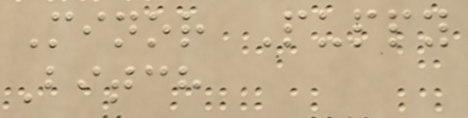Minor Puppy
Bitch
